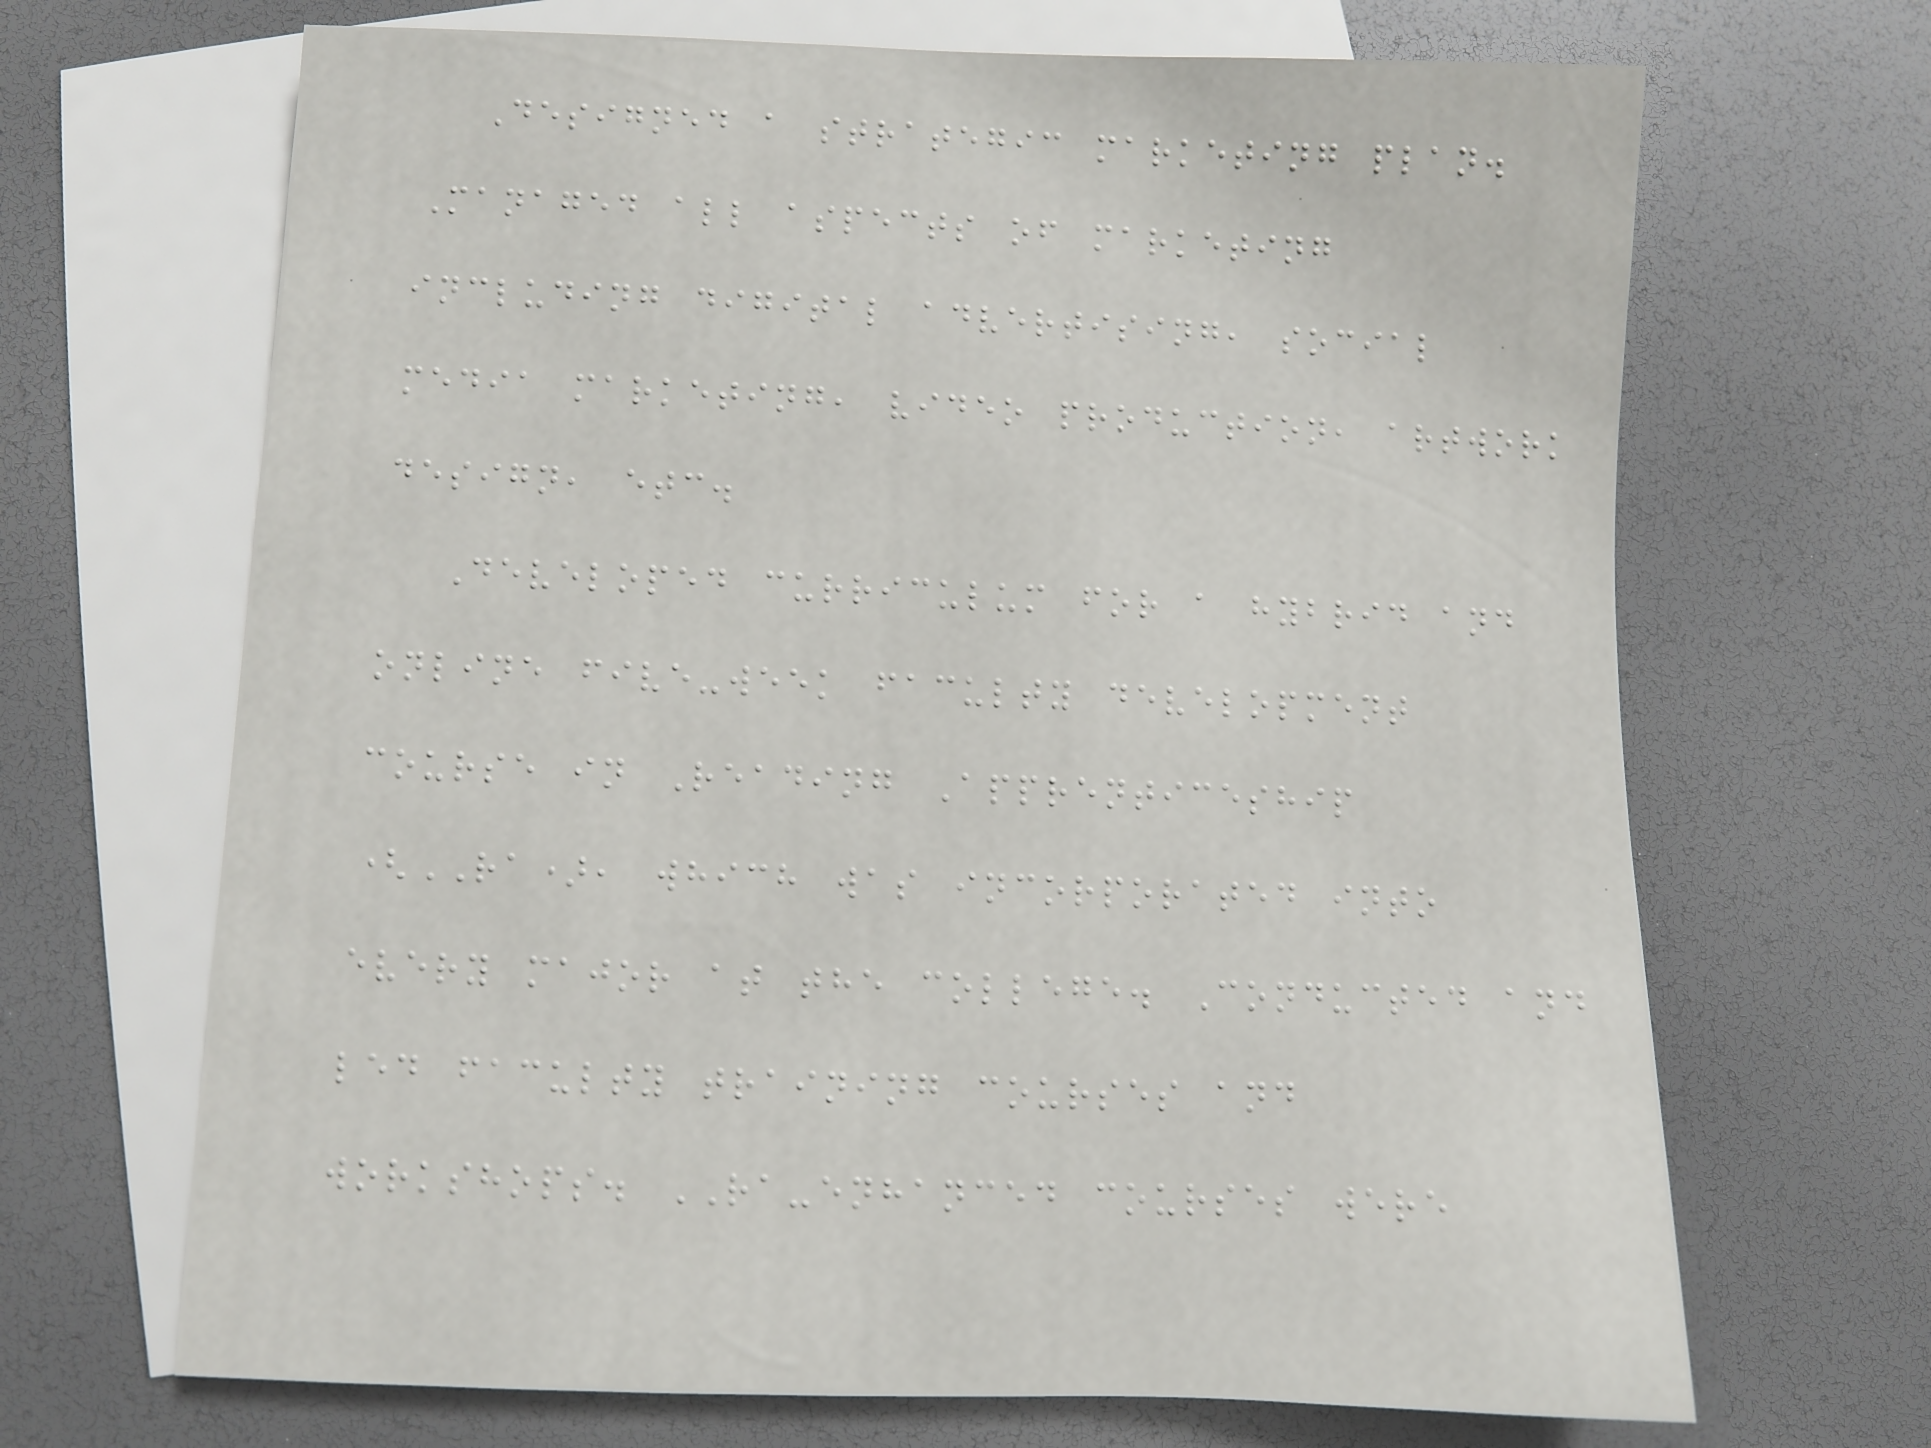Designed a strategic marketing plan.
Managed all aspects of marketing
including digital advertising, social
media marketing, video production, artwork
design, etc.
Developed curriculum for a hybrid and
online five-week faculty development
course in Reading Apprenticeship
(RA), which was incorporated into
every major at the college. Conducted and
led faculty training courses and
workshops. RA-enhanced courses were
